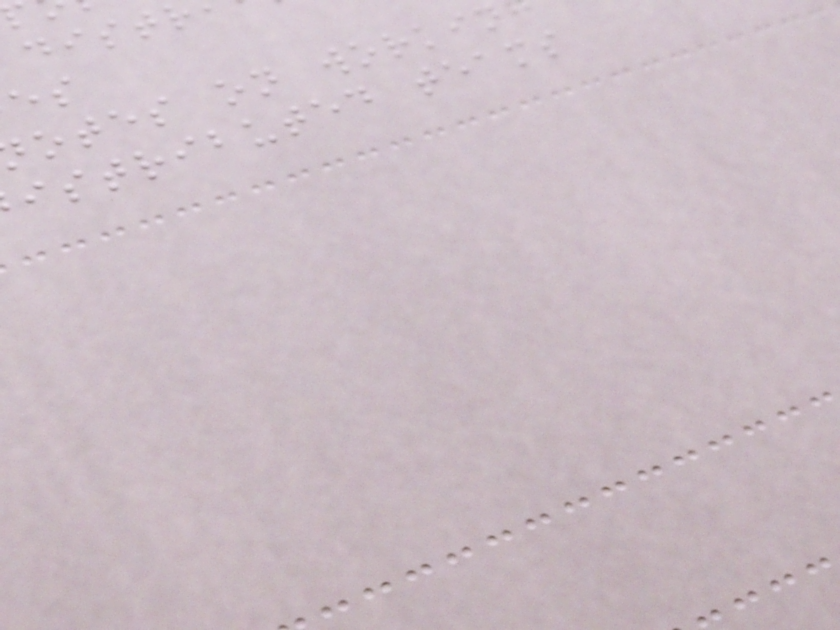otes on workin
istributed teams
